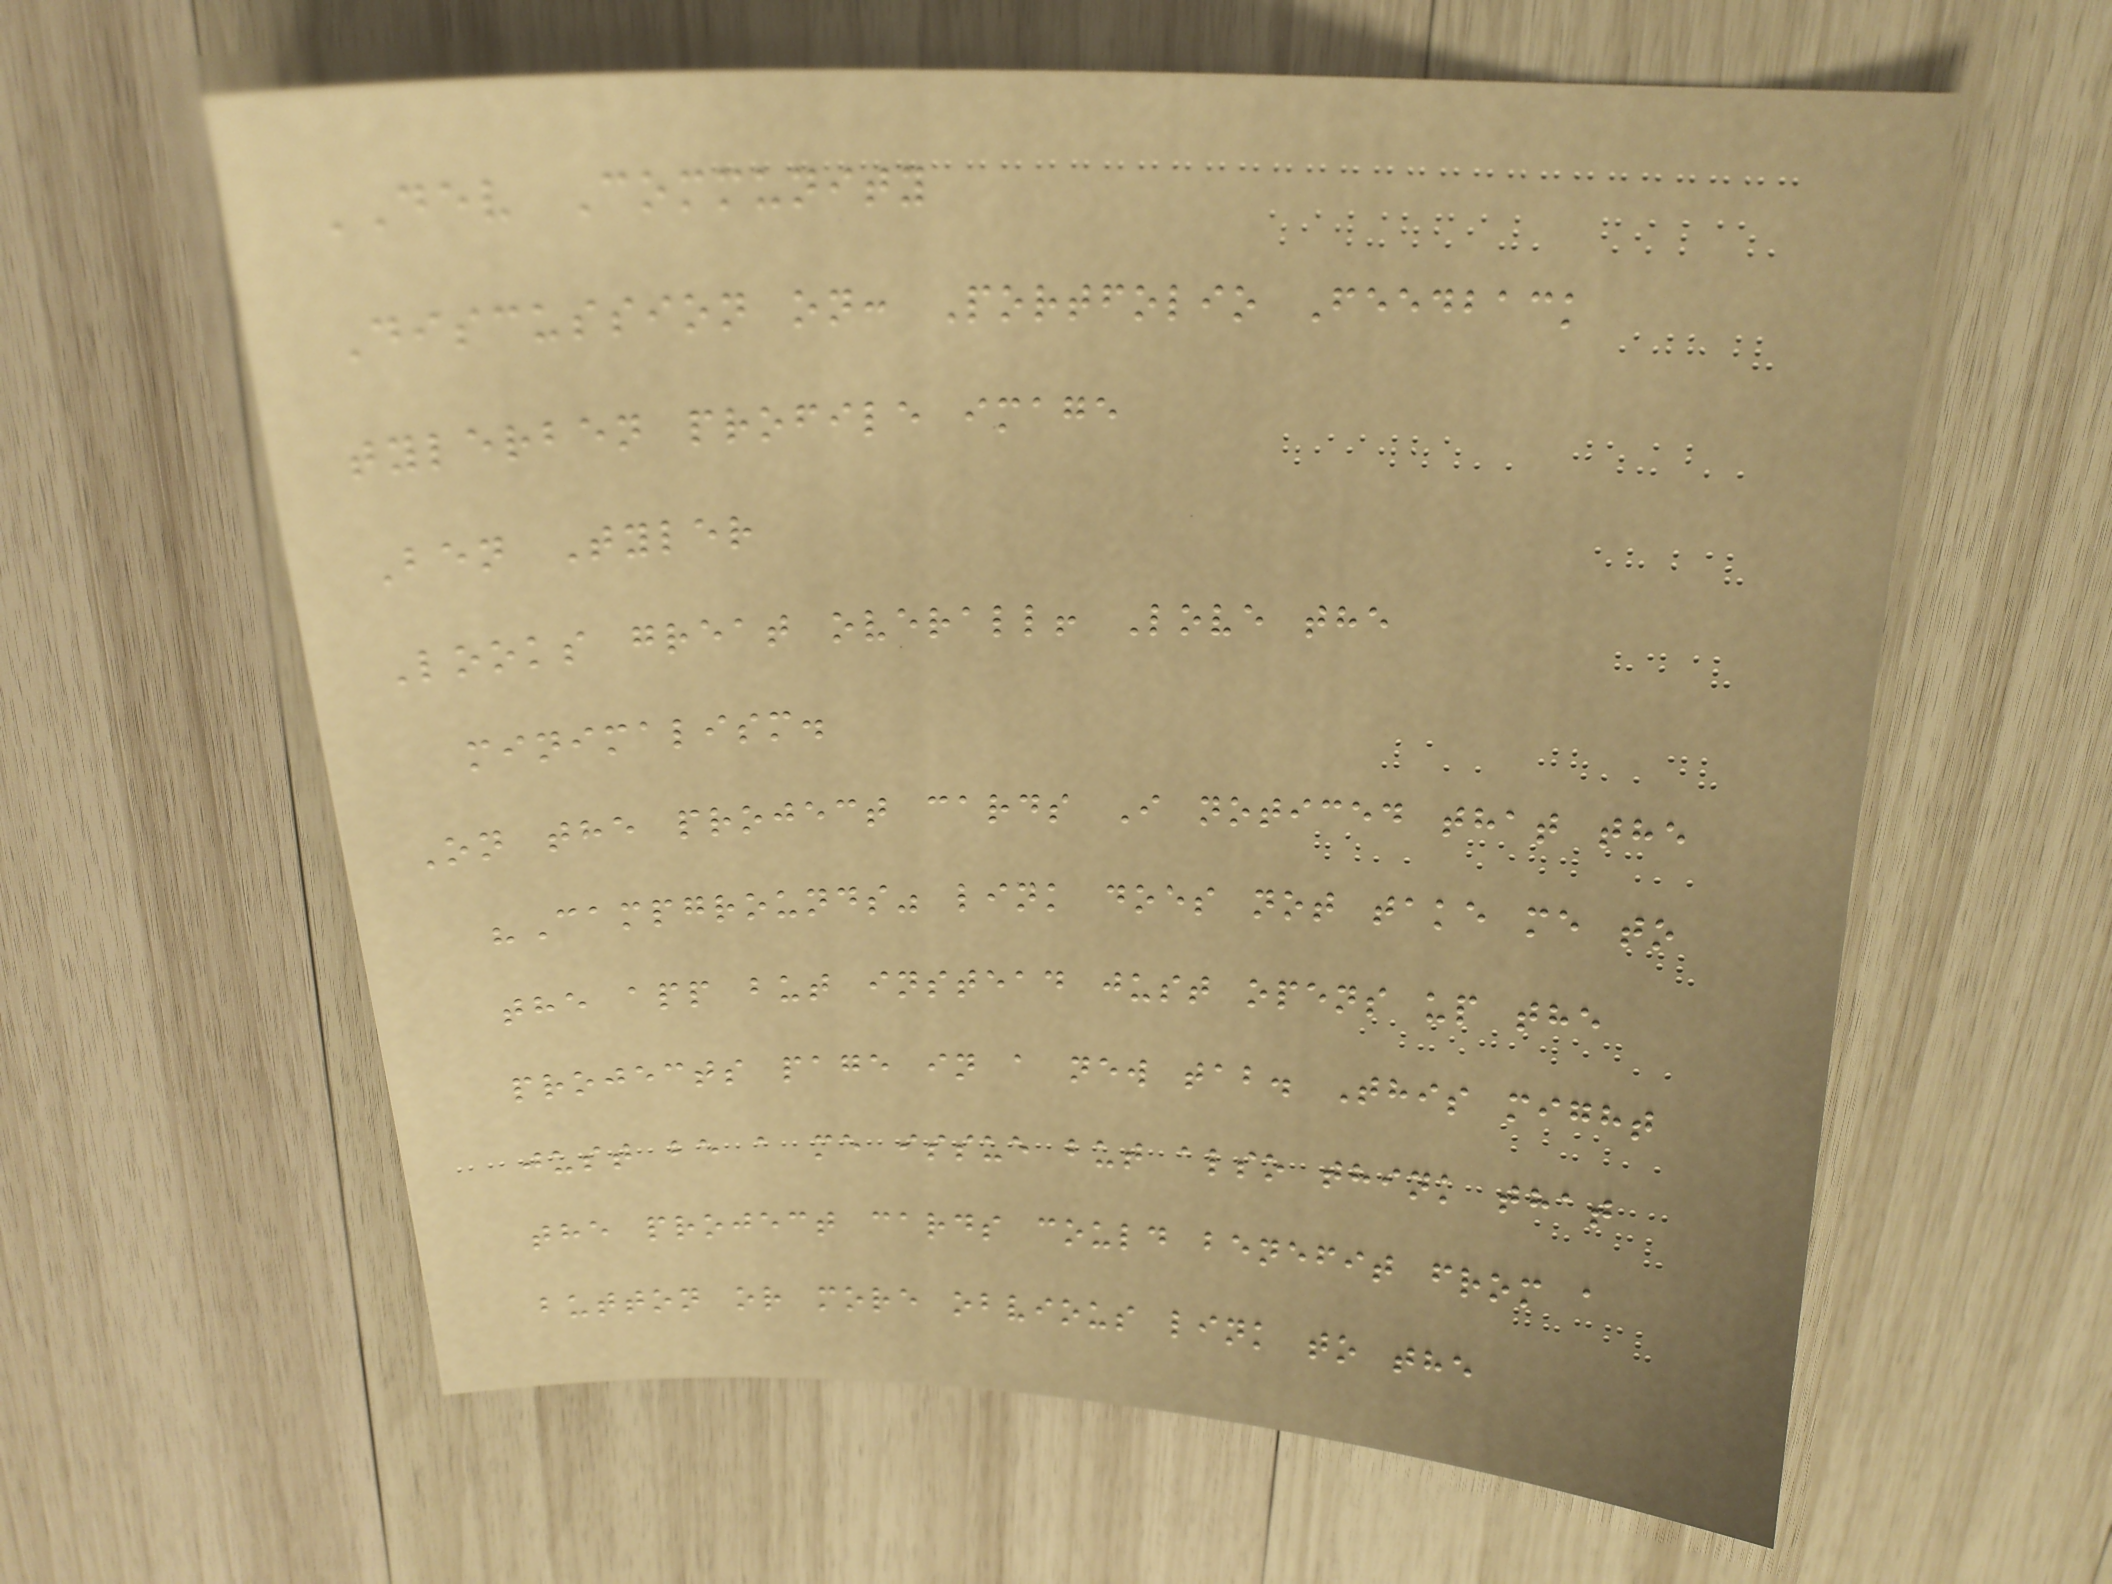DEV Community
Discussion on: Portfolio Feedback
tylerben profile image
Ben Tyler
Looks great overall! Love the
minimalism.
On the project cards I noticed that the
"Campgrounds" link does not take me to
the app but instead just opens up the
projects page in a new tab. This might
just be a me issue but also think that
the project cards could benefit from a
button or more obvious link to the
